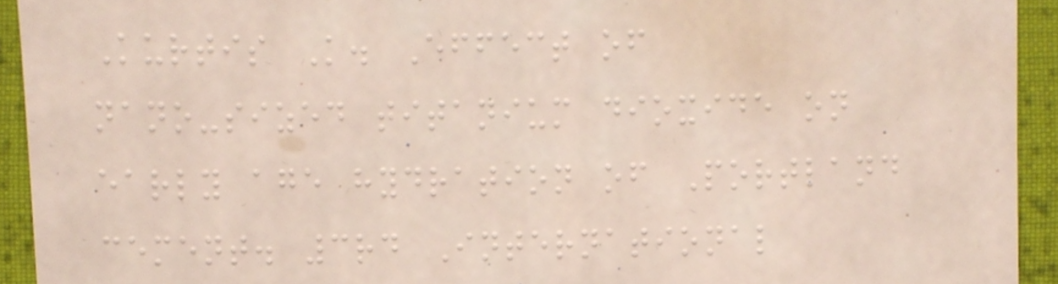Kurtis K. Effect of
nano-sized titanium dioxide on
early age hydration of Portland
cement. 3rd International
